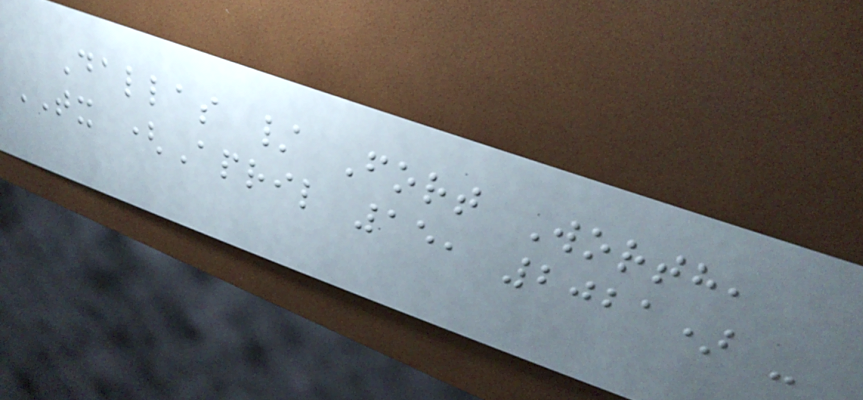Dallas / Fort Worth,
TX (April 15, 2021) -
